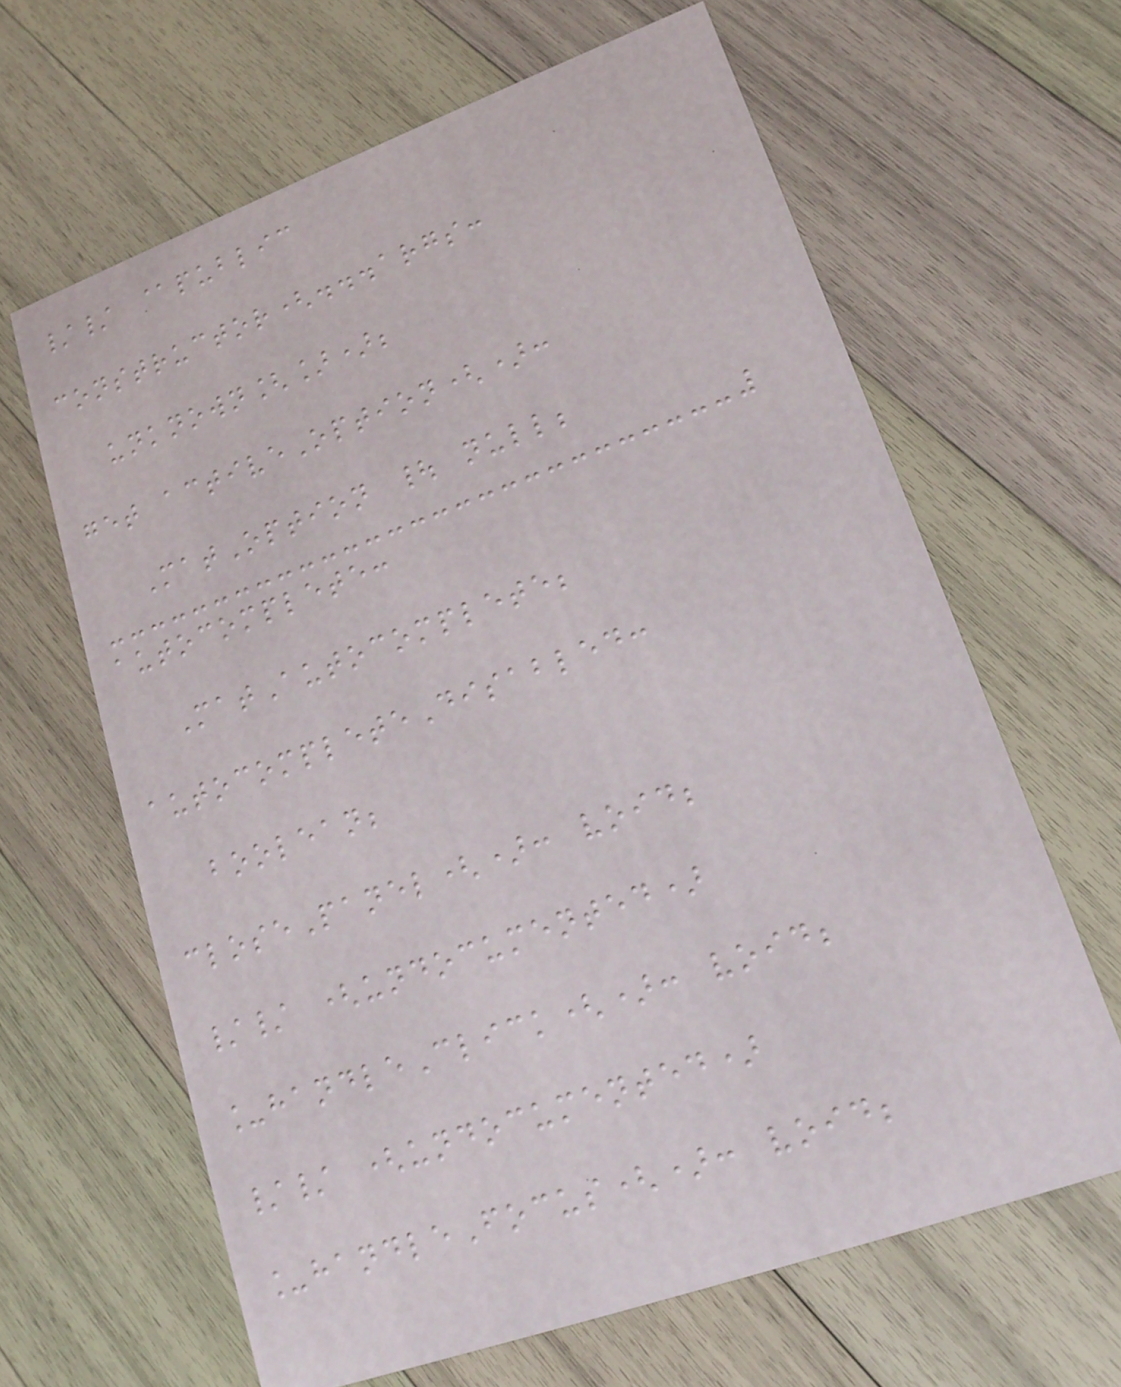// @public
constructor(...args:
unknown[]);
get activeOption():
MatOption | null;
autocomplete:
MatAutocomplete;
autocompleteDisabled:
boolean;
closePanel(): void;
// (undocumented)
_handleClick(): void;
// (undocumented)
_handleFocus(): void;
